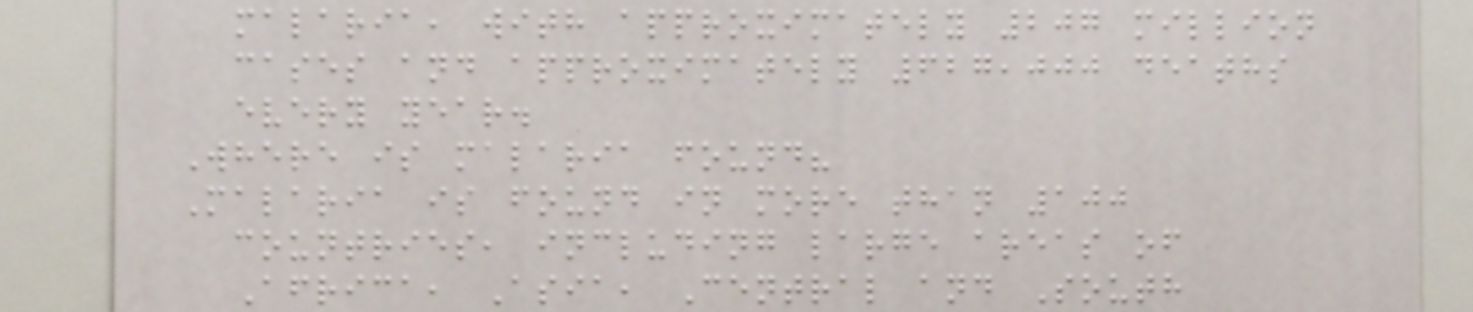malaria, with approximately 207 million
cases and approximately 627,000 deaths
every year.
Where is malaria found?
Malaria is found in more than 100
countries, including large areas of
Africa, Asia, Central and South
